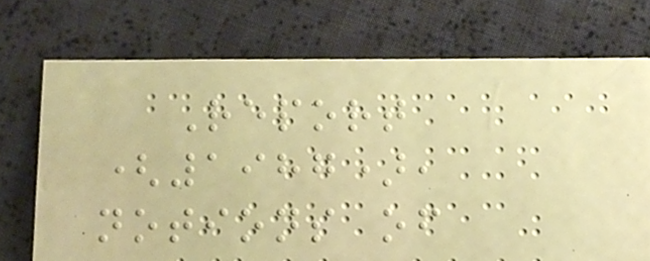Report
(1987),
notions of
